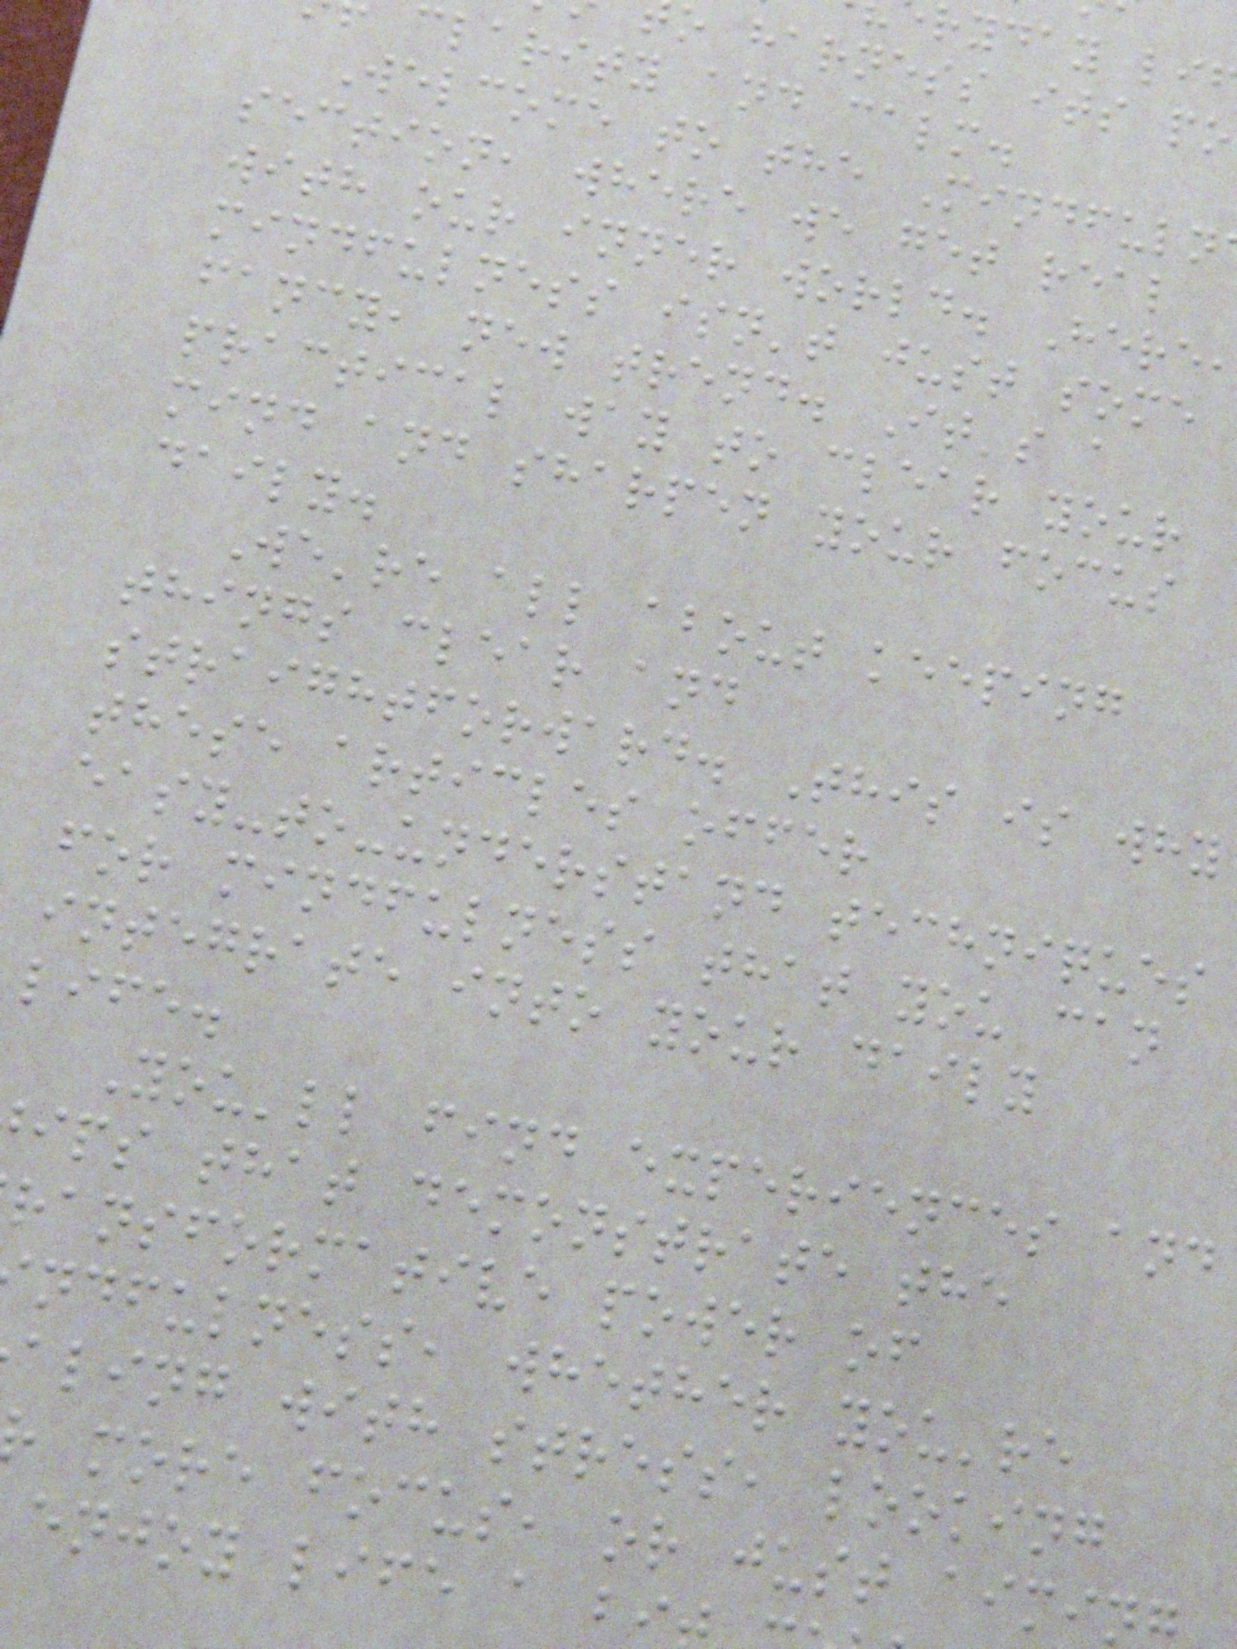ryday li
o harness its po
clarity and calm.
Welcome to the Mindfuln
section, where we get real
with our inner world. Here
mindfulness isn't just some
fancy, new trend. It's a
practical way to clear your
mind and sharpen your focus
daily.
We're all about keeping
things clear and
straightforward. This is why
these articles offer
easy-to-understand techniques
for mindfulness that you can
integrate into your daily
life.
You'll find experiences and
ips that demonstrate the
ransformative power of
ndfulness, whether you're
aling with stress, looking
more focus, or just aimin
enjoy life a b
